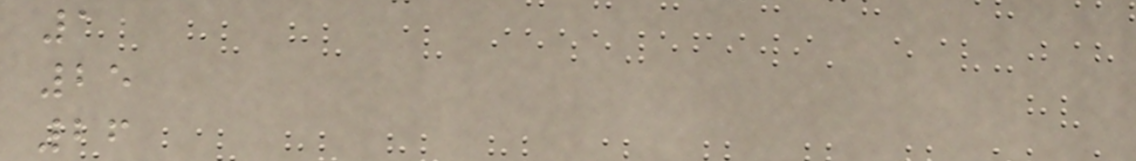1
25
26
